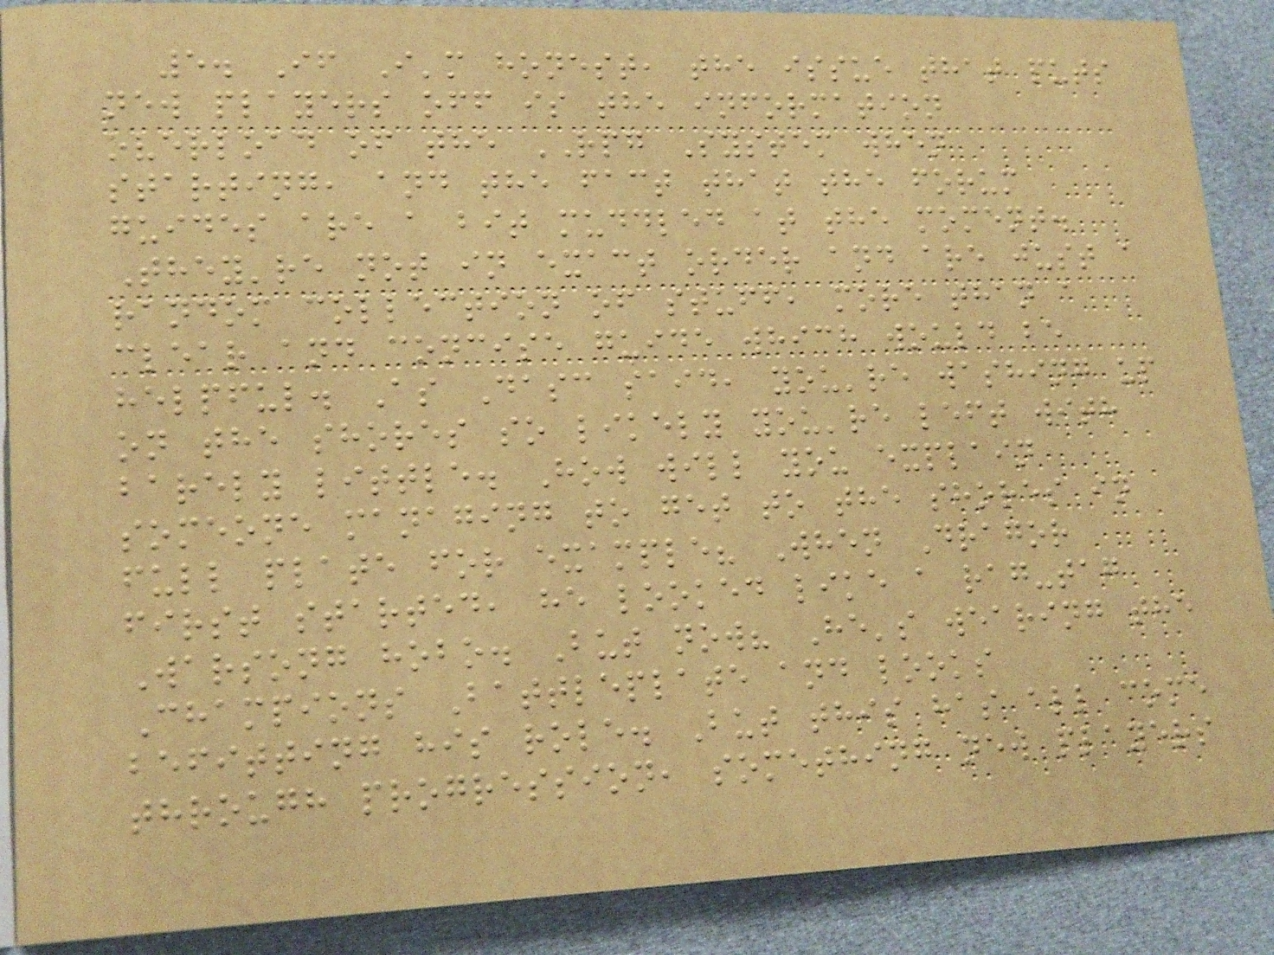5. If I'm honest, the issue that puts
new players off is the information
overload of the RPG System when
starting, and the fact that the forum
guides are a bit muddled at the moment.
They're not in exact order and are just a
random collection of stuff, more than a
clear and concise guide which would be
helpful. As Dasc said, you're washing up
on the shores so likely you're left with
barely little. How will you explain
someone managing to get to the shores in
full plate for example? When Dragor
first started, he looked like a rag-tag
Warsong hobo. But now? He's wearing the
Champions Battleplate and looks
befitting his role. But this has all come
through progression, something new players
